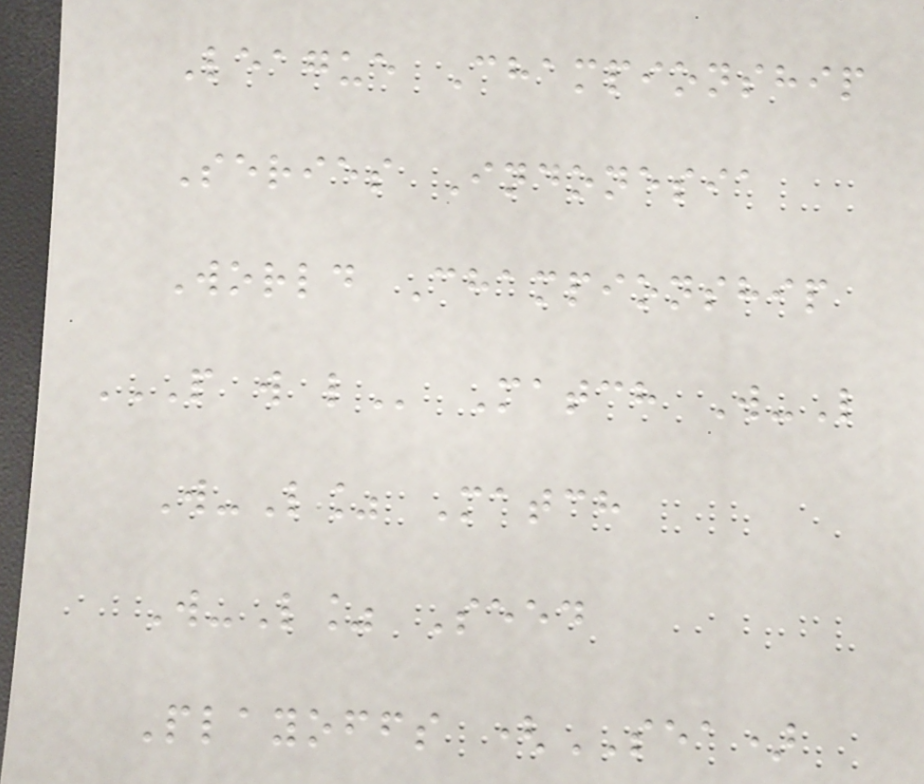League Championship
Series Indonesia
World Championship
P W L Match W-L
W-L% Match
W-L% Seed
Playoffs (SEA)
